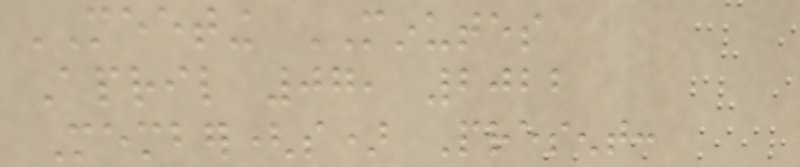MEETING MINUTES
April 07, 2022
Member(s) Present:
